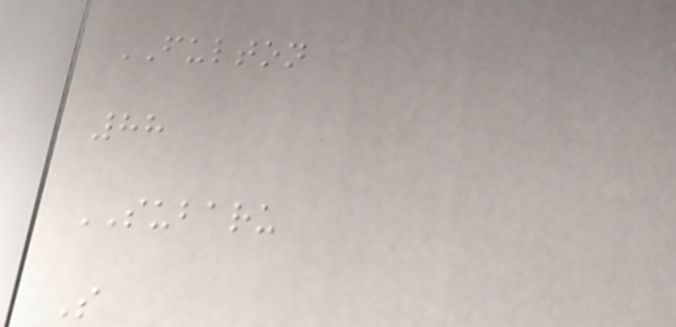FULTON
88
SUBARU
S
